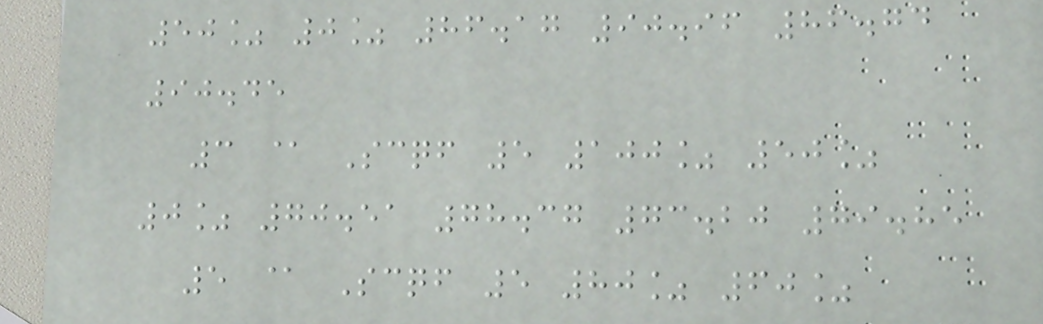50% 0% 86.17 90.96 86.74
90.45
3 @ Scqf 5 100% 50%
0% 70.51 78.37 73.20 79.85
5 @ Scqf 5 80% 60%
